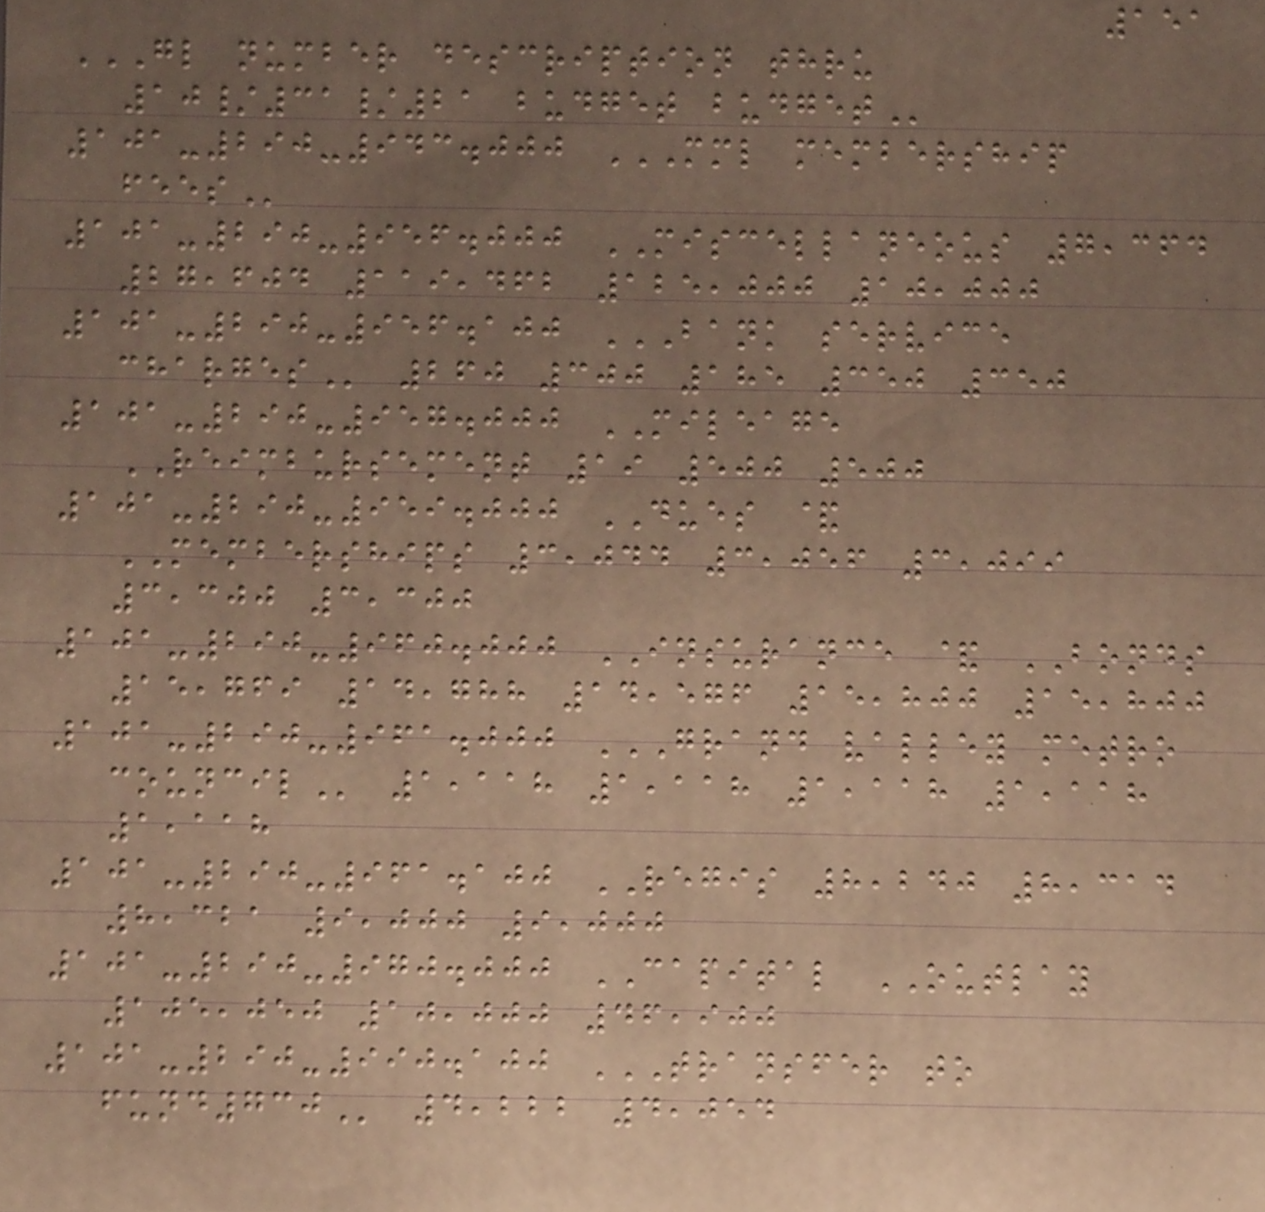151
GL NUMBER DESCRIPTION THRU
10/31/21 BUDGET BUDGET
101-290-943.000 MML MEMBERSHIP
FEES
101-290-956.000 MISCELLANEOUS 7,364
27,604 119,462 125,000 10,000
101-290-956.100 BANK SERVICE
CHARGES 260 300 185 350 350
101-290-957.000 MILEAGE
REIMBURSEMENT 19 500 500
101-290-959.000 DUES &
MEMBERSHIPS 3,044 3,056 3,099
3,300 3,300
101-290-960.000 INSURANCE & BONDS
15,769 14,788 14,576 15,800 15,800
101-290-961.000 GRAND VALLEY METRO
COUNCIL 1,118 1,118 1,118 1,118
1,118
101-290-961.100 REGIS 8,240 8,314
8,321 9,000 9,000
101-290-970.000 CAPITAL OUTLAY
105,050 10,000 46,900
101-290-990.100 TRANSFER TO
FUND730 4,222 4,054
